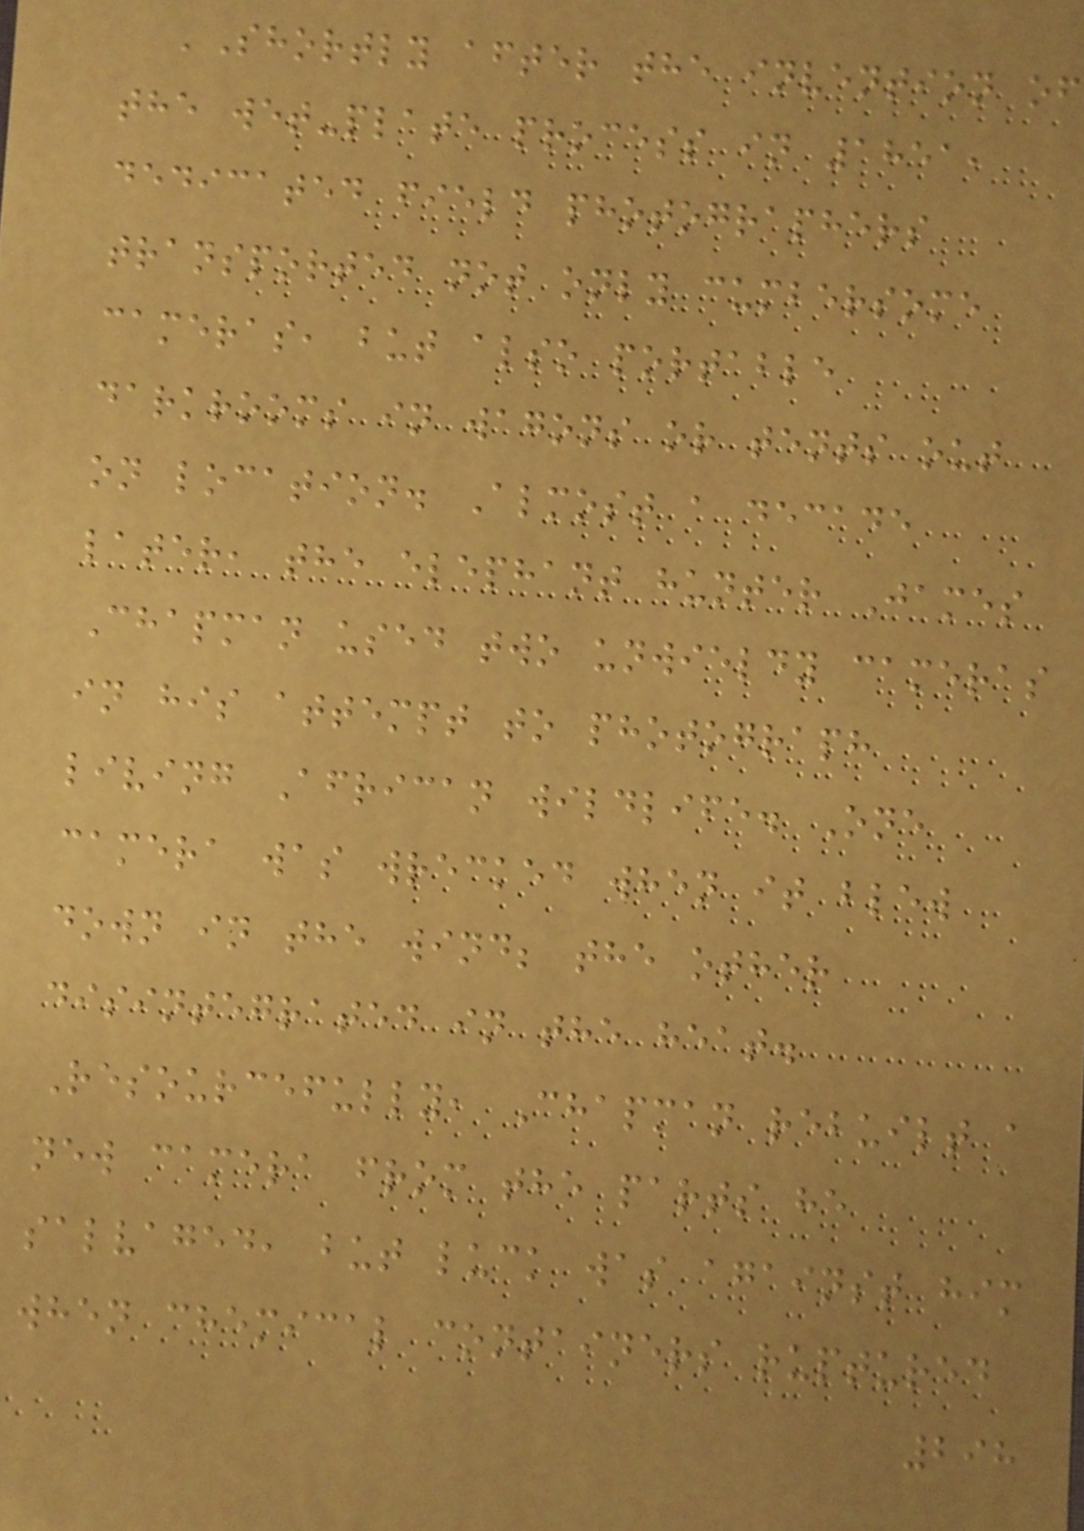'Shortly after the invention of
the wet-plate process in 1851,
dedicated field photographers
transported not only cumbersome
cameras, but also portable
darkrooms in wagons or tents out
on location. Almost a decade
later, the elephant hunter James
Chapman used two unwieldy cameras
in his attempt to photograph
living African wildlife. One
camera was wrecked when it blew
down in the wind; the other
disintegrated in the heat.
Resourcefully, Chapman rebuilt a
new camera from the parts he
salvaged, but luck was against him
when chemical containers ruptured
298
